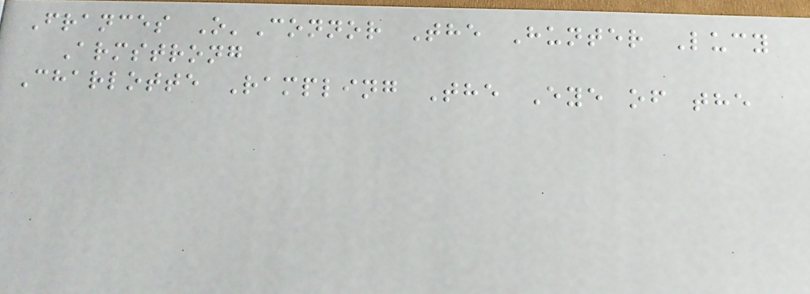Frances O'Connor The Hunter Lucy
Armstrong
Charlotte Rampling The Eye of the
